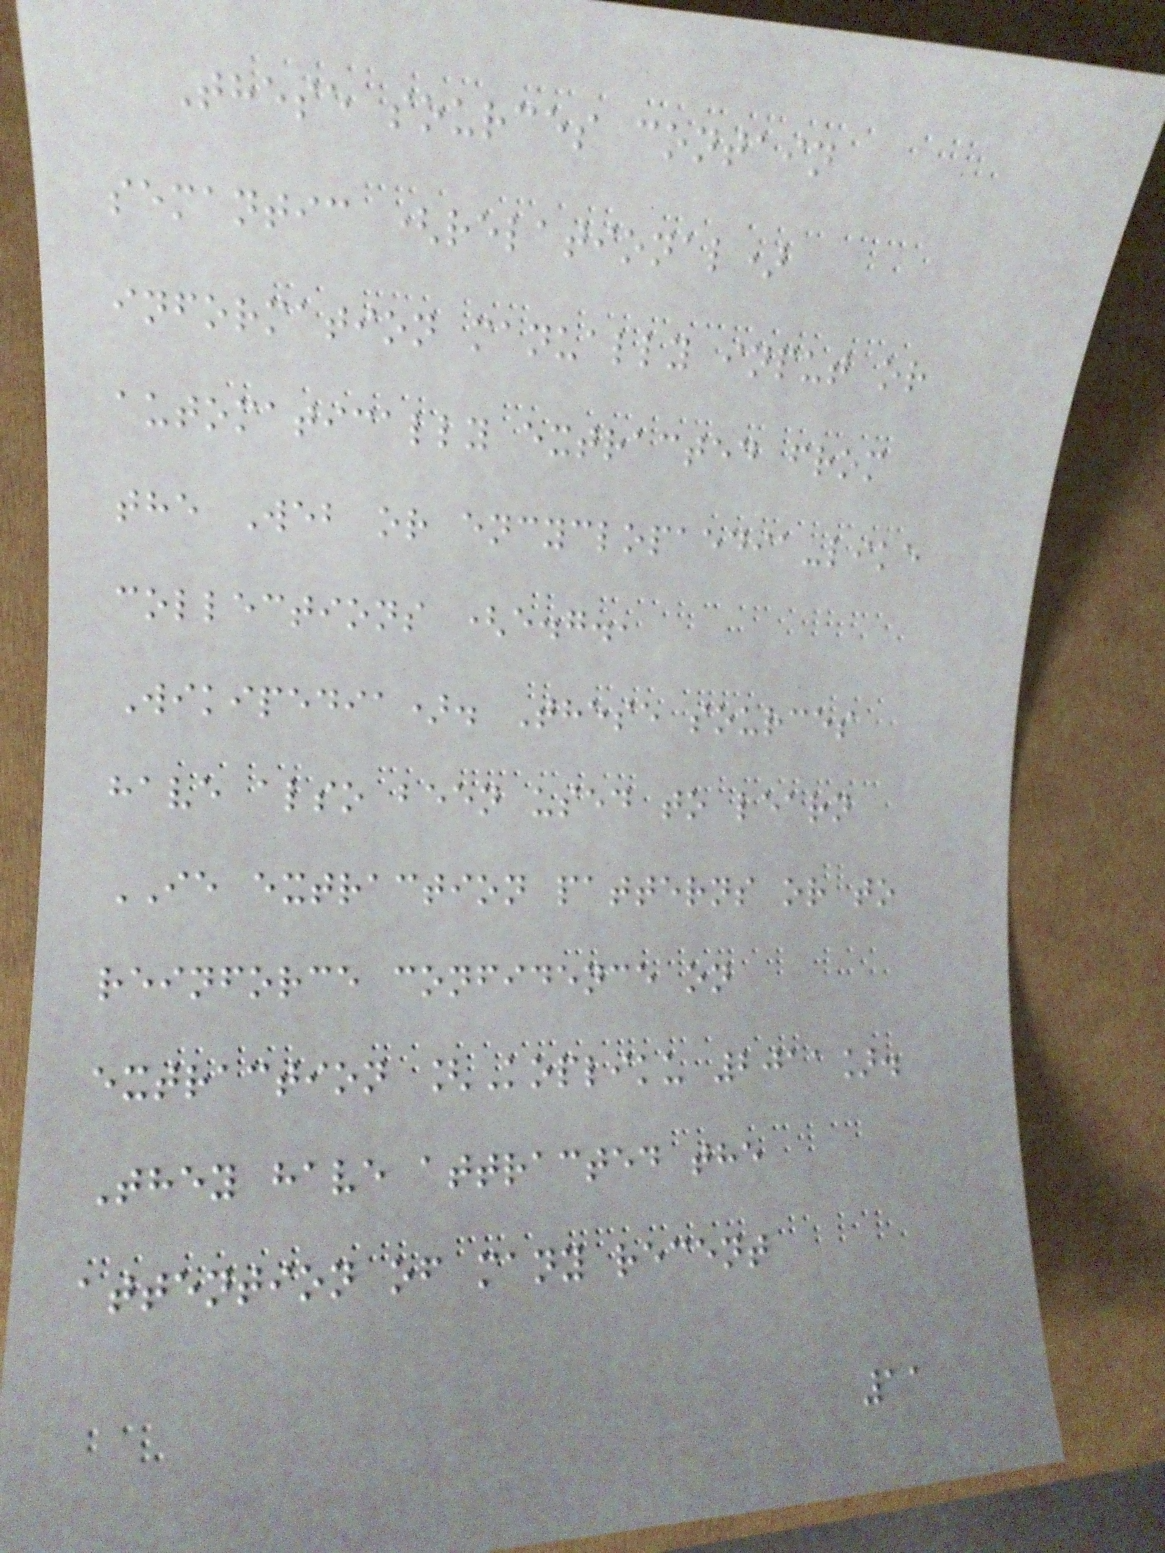These sources contain
semantic (relational)
information manually input or
automatically extracted from
the Web or encyclopaedia-like
collections (e.g.,
Wikipedia). These sources
have also been used to learn
IE extraction patterns or to
reinforce confidence on
extraction [Kopliku 2011].
They have attracted the
attention of many recent
11
